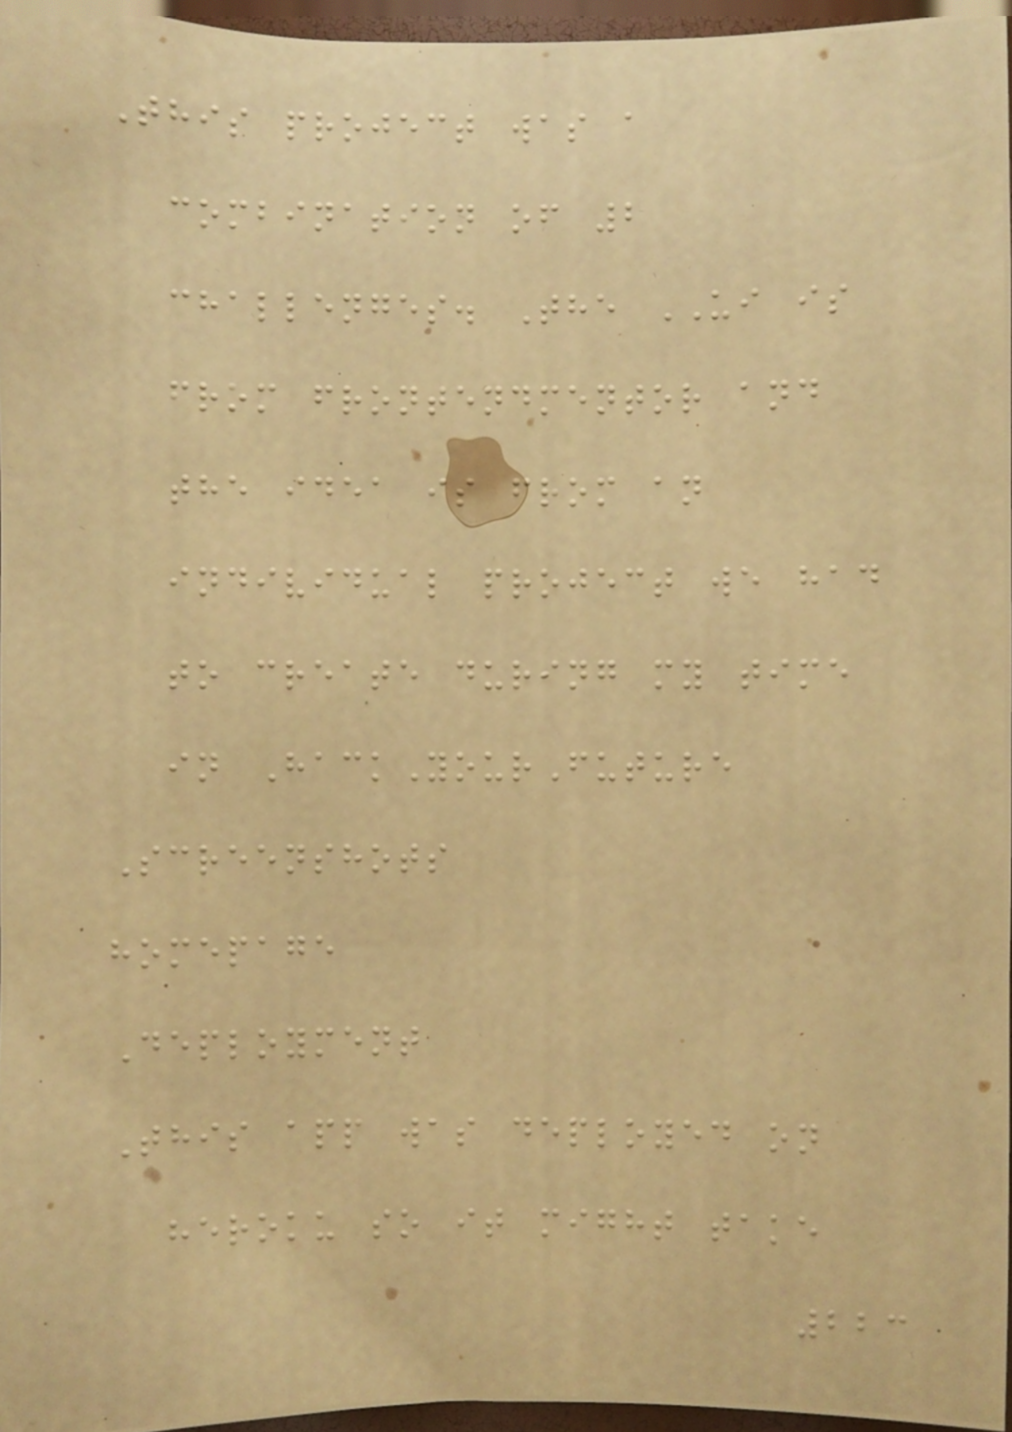This project was a
combination of 2
challenges. The UI is
from frontendmentor and
the idea is from an
individual project we had
to create during my time
in HackYourFuture
Screenshots
homepage
Deployment
This app was deployed on
heroku so it might take
223
